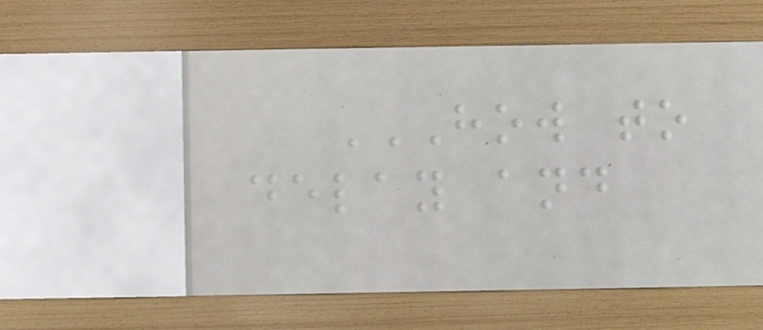HOW TO
DELAY AND
